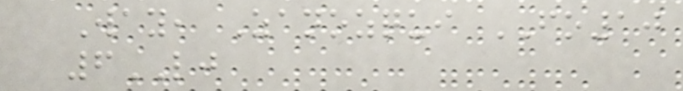Way, Zanozqui FO10
6LJ
